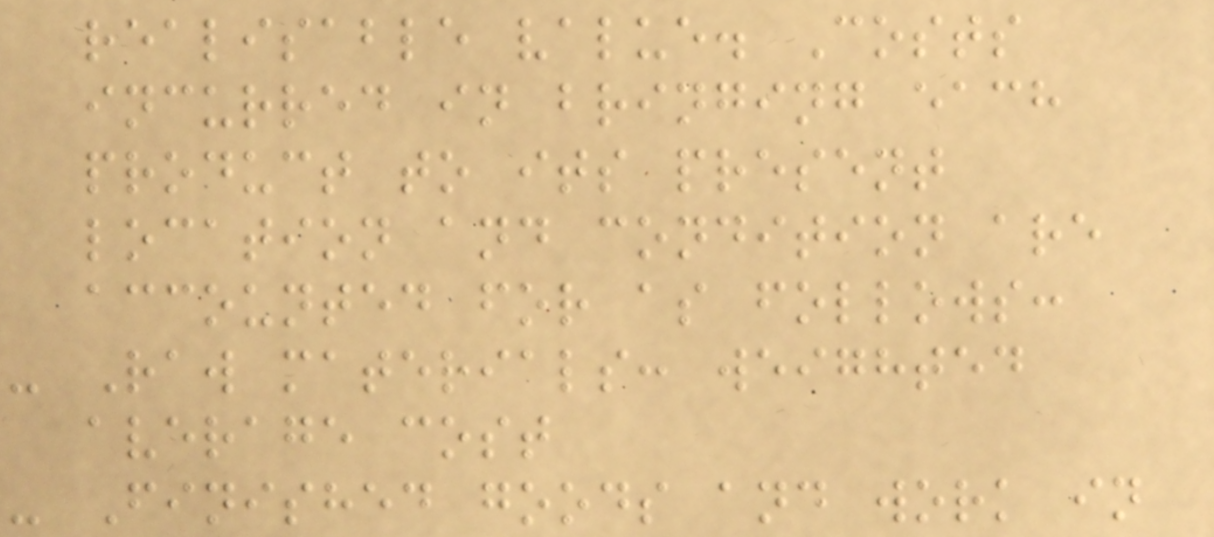realisable value. Costs
incurred in bringing each
product to its present
location and condition are
accounted for as follows:
- Raw materials: weighted
average cost
- Finished goods and work in
